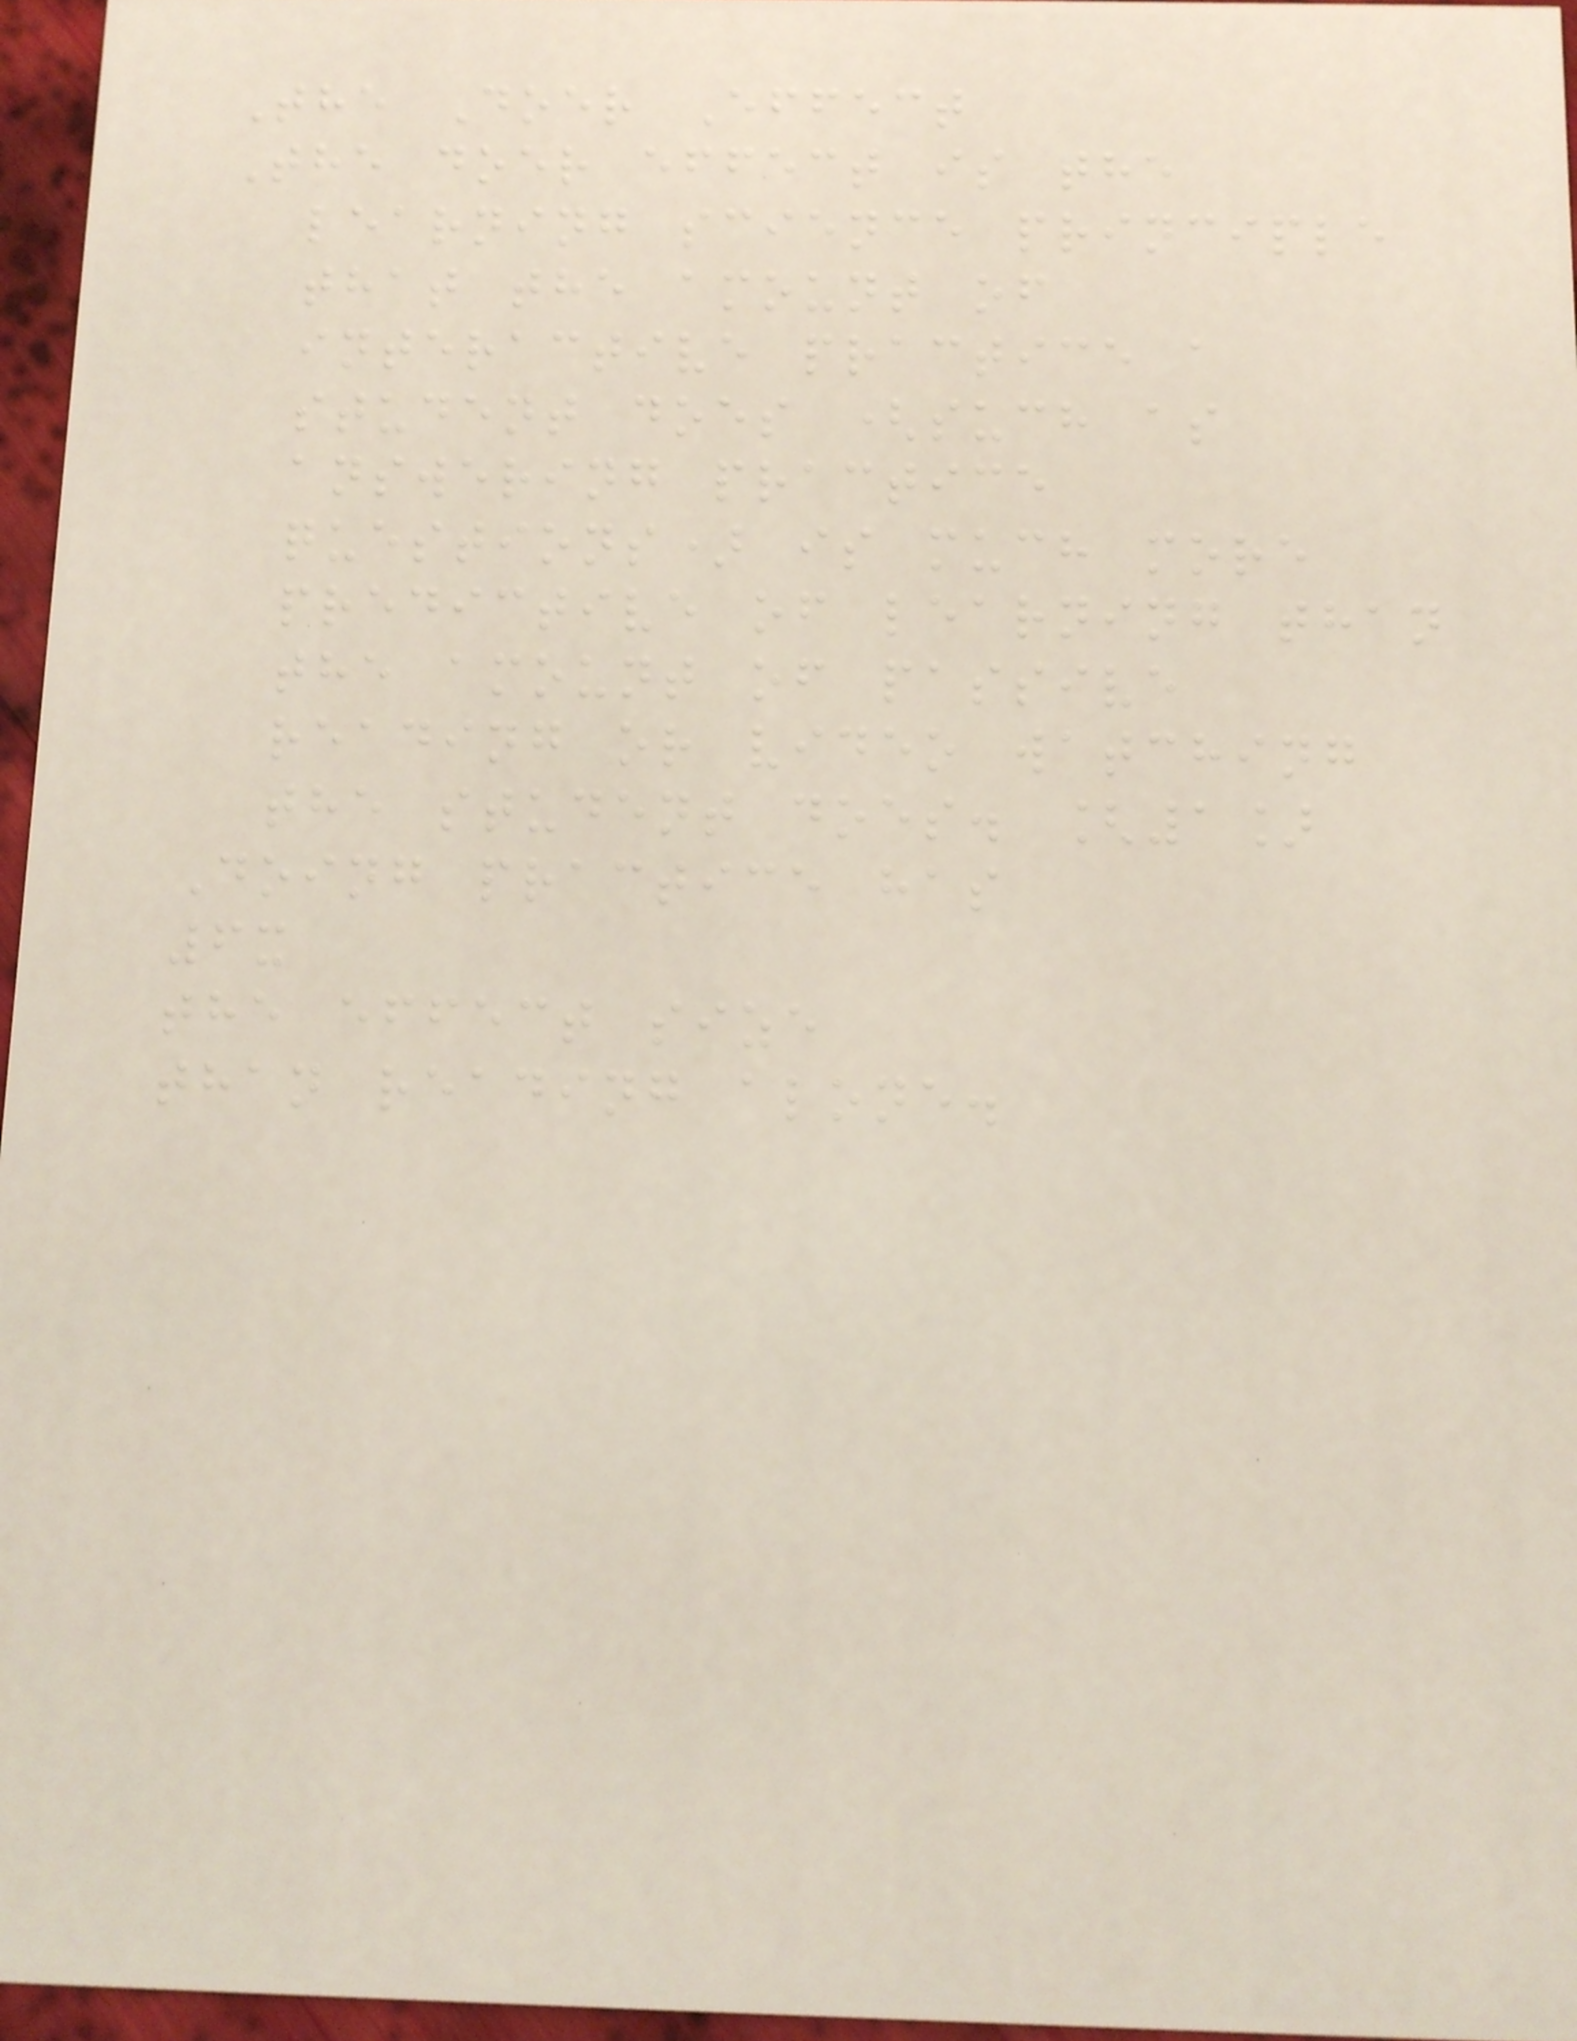The Doer Effect
The doer effect is the
learning science principle
that the amount of
interactive practice a
student does (such as
answering practice
questions) is much more
predictive of learning than
the amount of passive
reading or video watching
the student does. [1]
Doing practice has
6x
the effect size
than reading alone.
